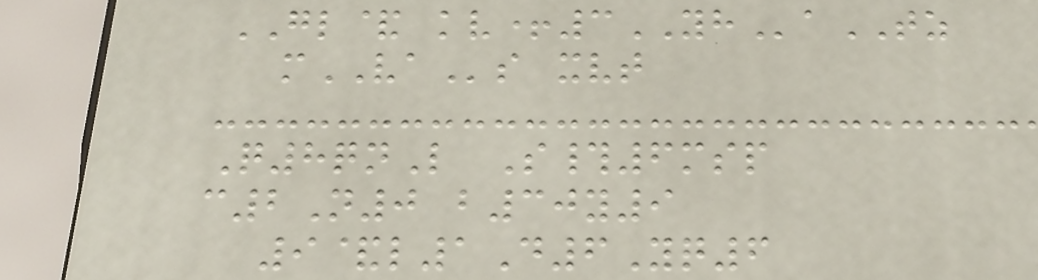GL& kv+3YHaTZ
mVAs xvt
Q8qnL S#6msp
c2N0 b30y9
9&l1D6Yq6
